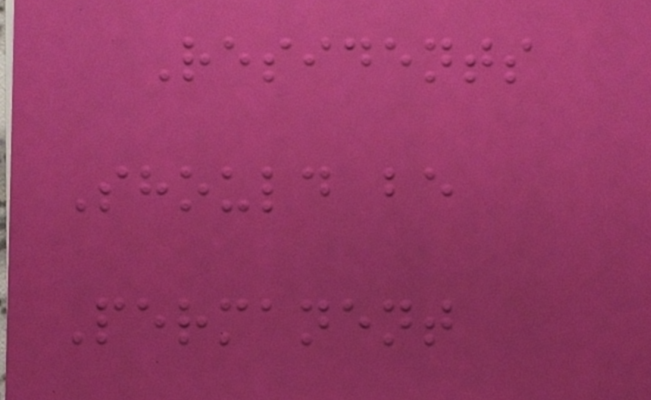Residents
Should be
Permanent
